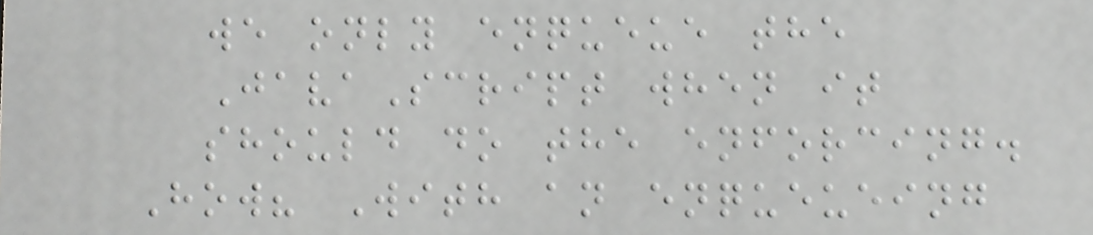we only enqueue the
JavaScript when it
should do the enforcing.
How? With an enqueueing
